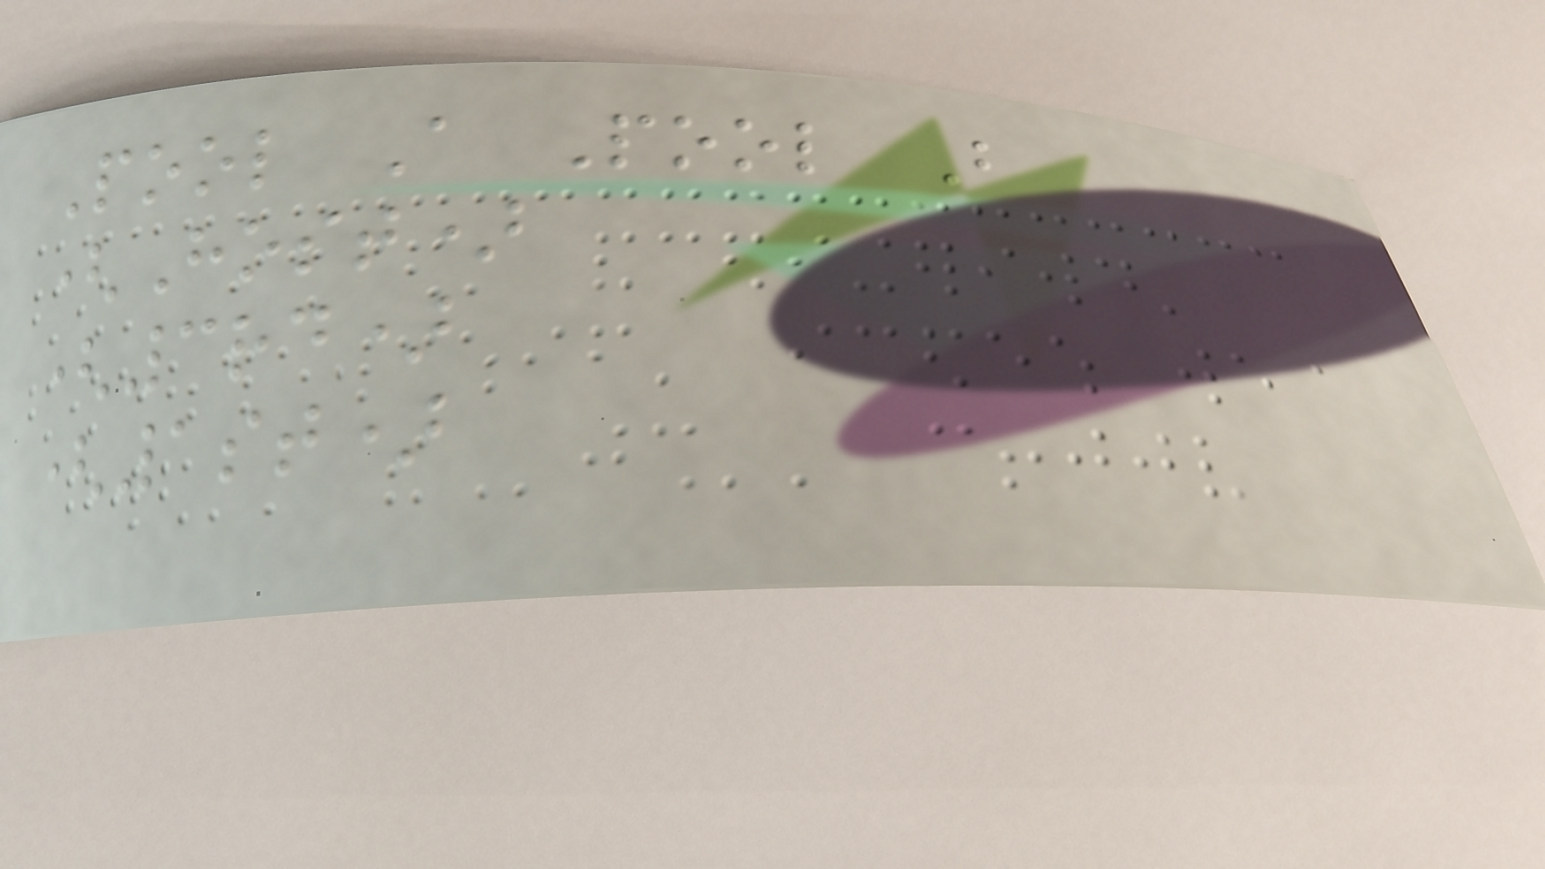Pool A Pool B
(Host)
(3rd)
(1st)
